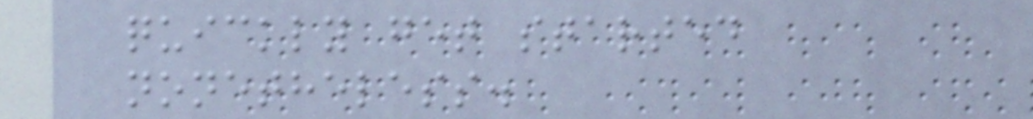quickly get started
nonetheless.
